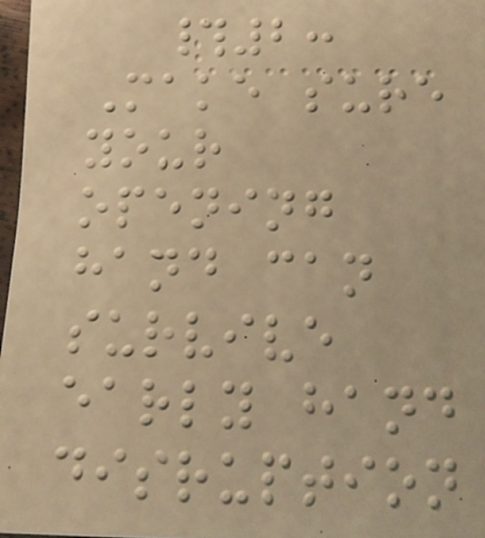#2:
Make sure
your
opening
hand can
survive
early hand
disruption
